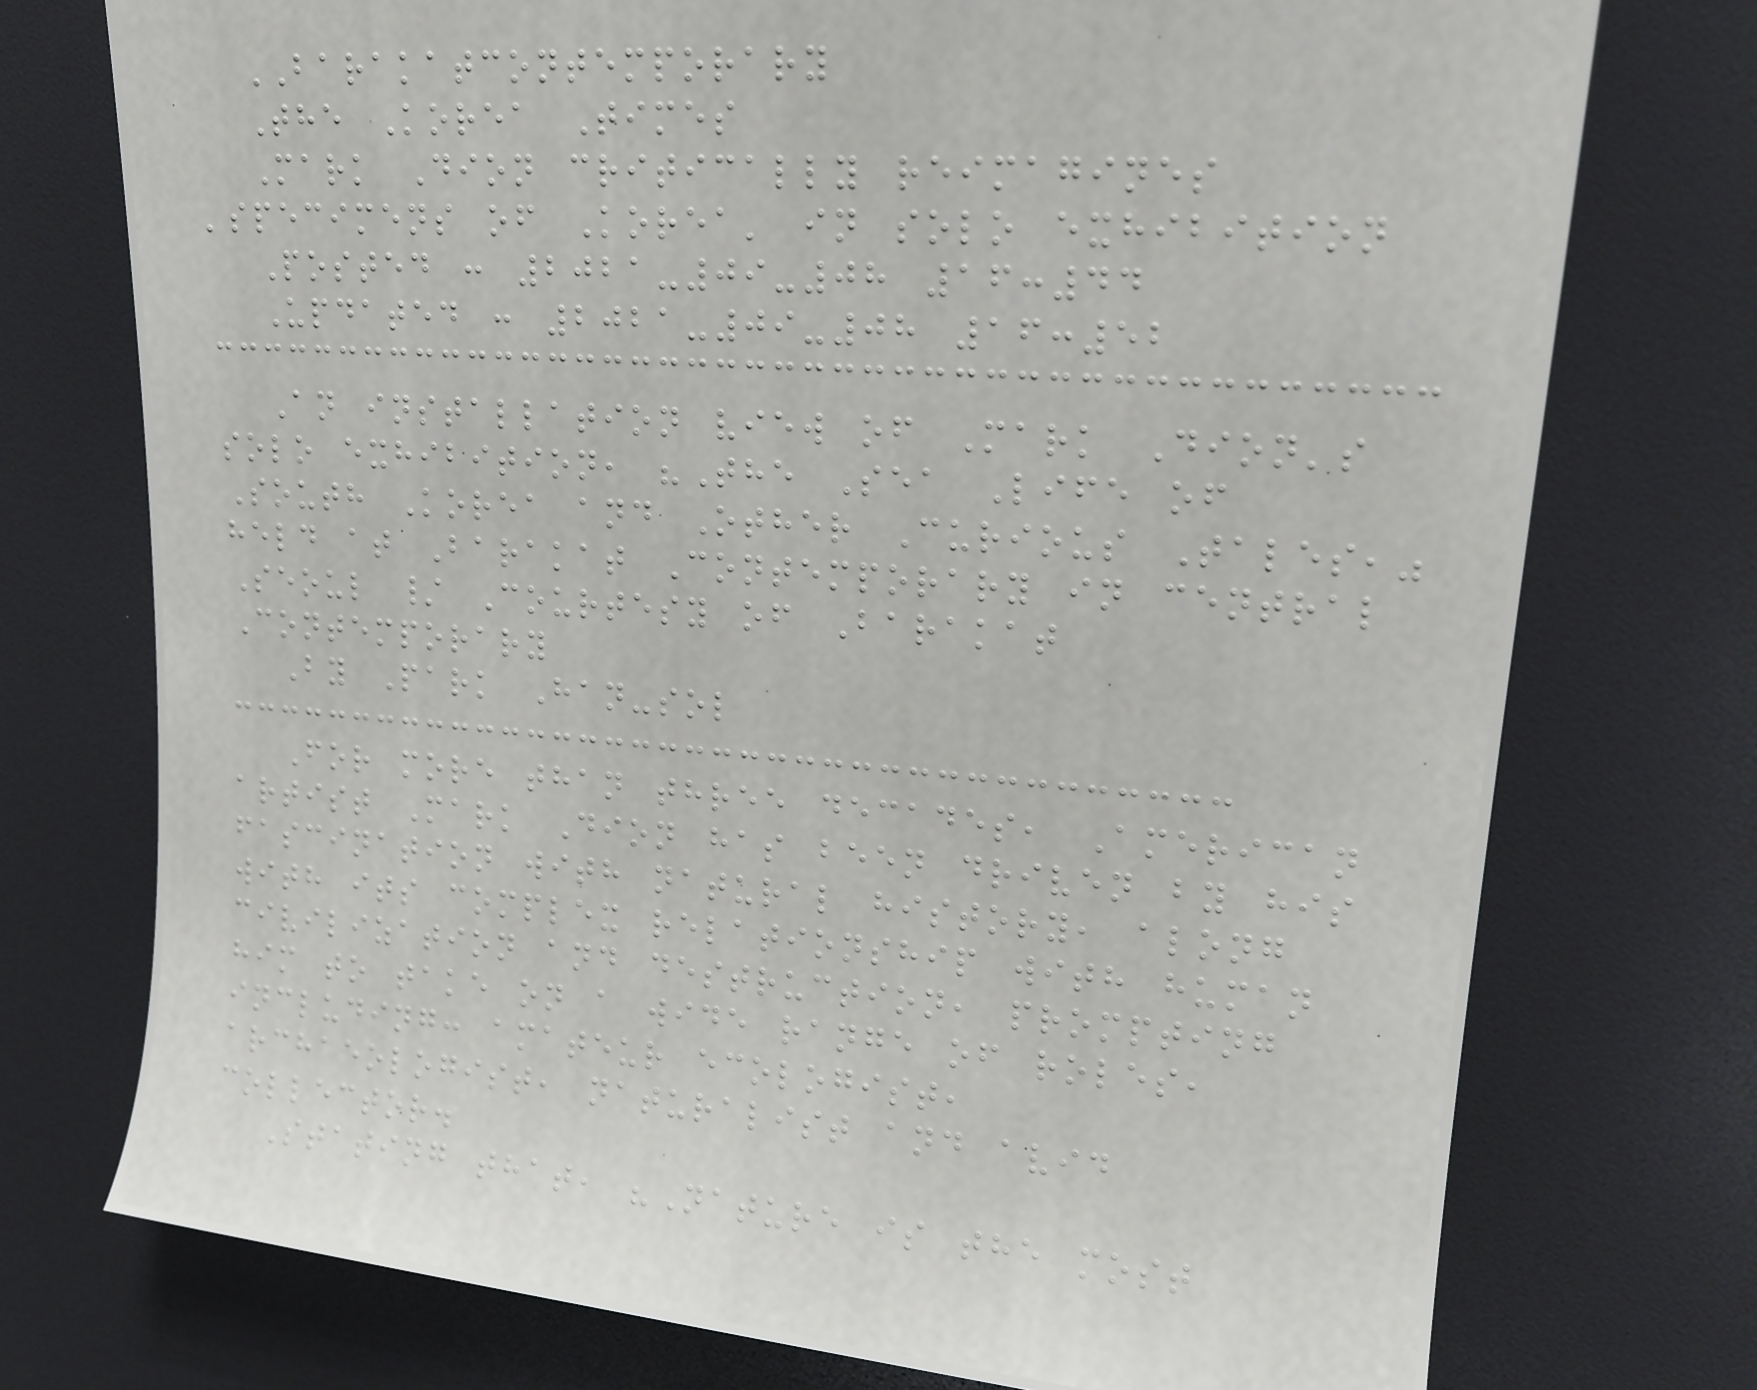BARAKATCONTEMPORARY
The Korea Times
Mark Dion critically reimagines
'specimens of Korea' in solo exhibition
Posted : 2021-09-08 16:44
Updated : 2021-09-08 16:52
An installation view of Mark Dion's
solo exhibition, "The Sea Life of
South Korea and Other Curious Tales,"
held at Barakat Contemporary in central
Seoul / Courtesy of Barakat
Contemporary
By Park Han-sol
For more than three decades, American
artist Mark Dion has been driven by his
fascination with natural history, along
with its complex relationship with human
civilization and destruction, prompting
him to take on a wide range of roles,
including: amateur ecologist,
archaeologist, naturalist and avid
collector.
Stating that, "Nature is the most
